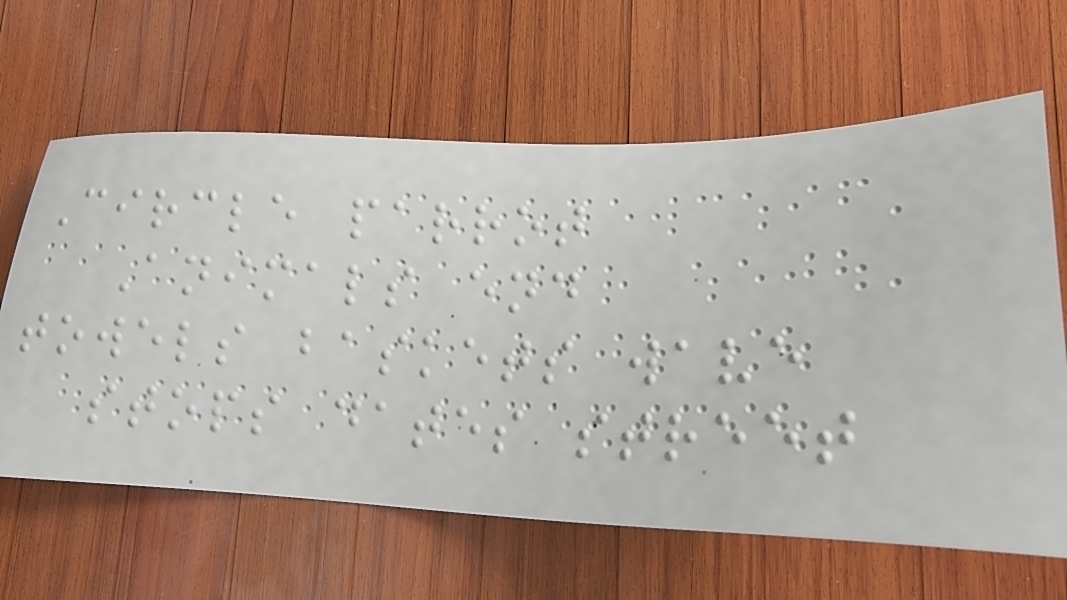Circle parrot
Animals end
towels baskets wave
stops dates street
